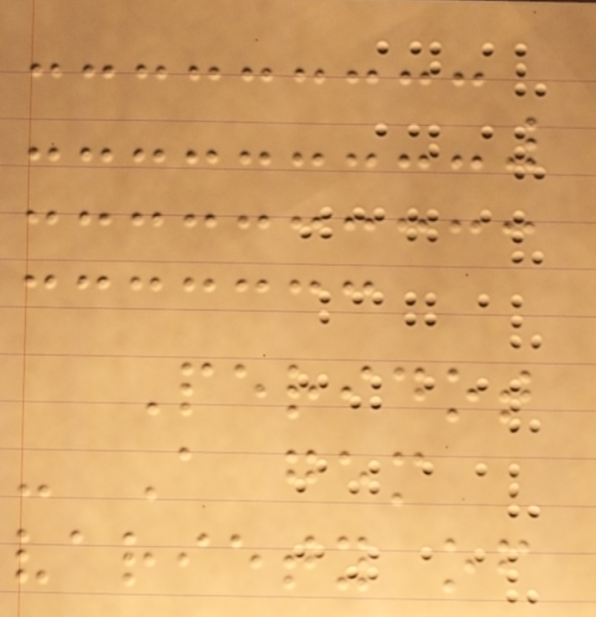Peridot
- A gem
variety of
